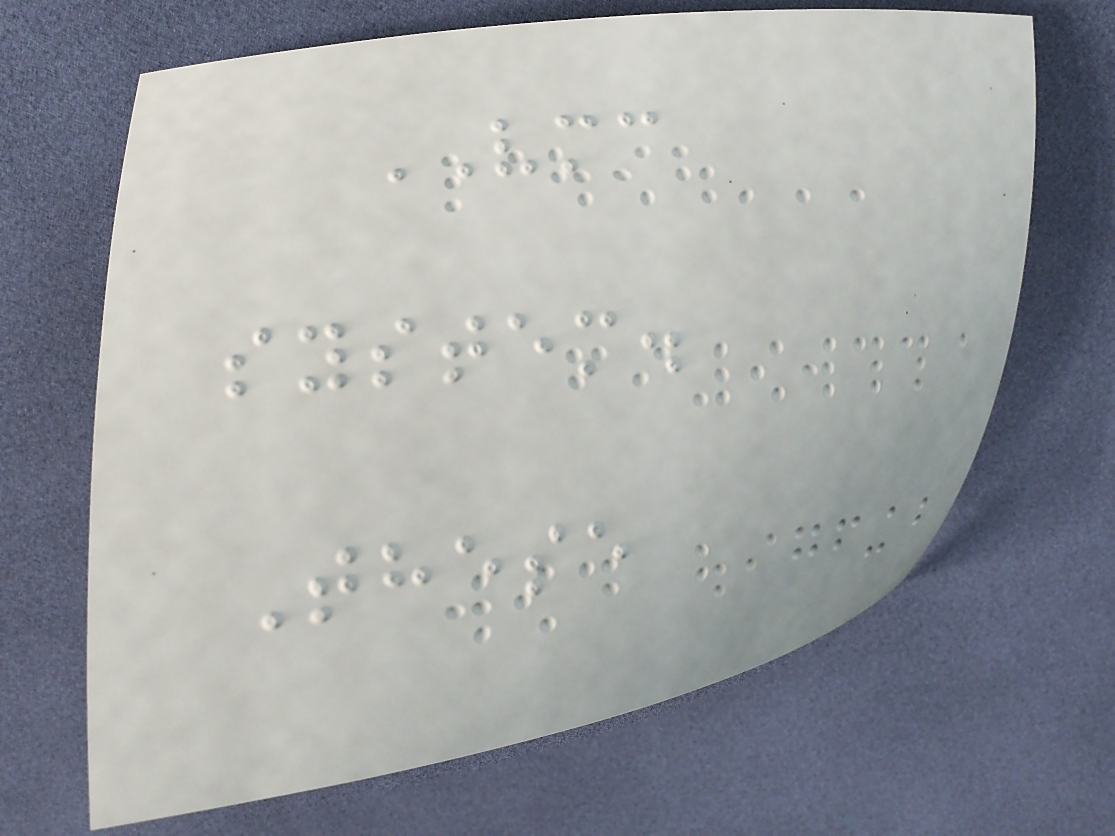VMC
system.
These
